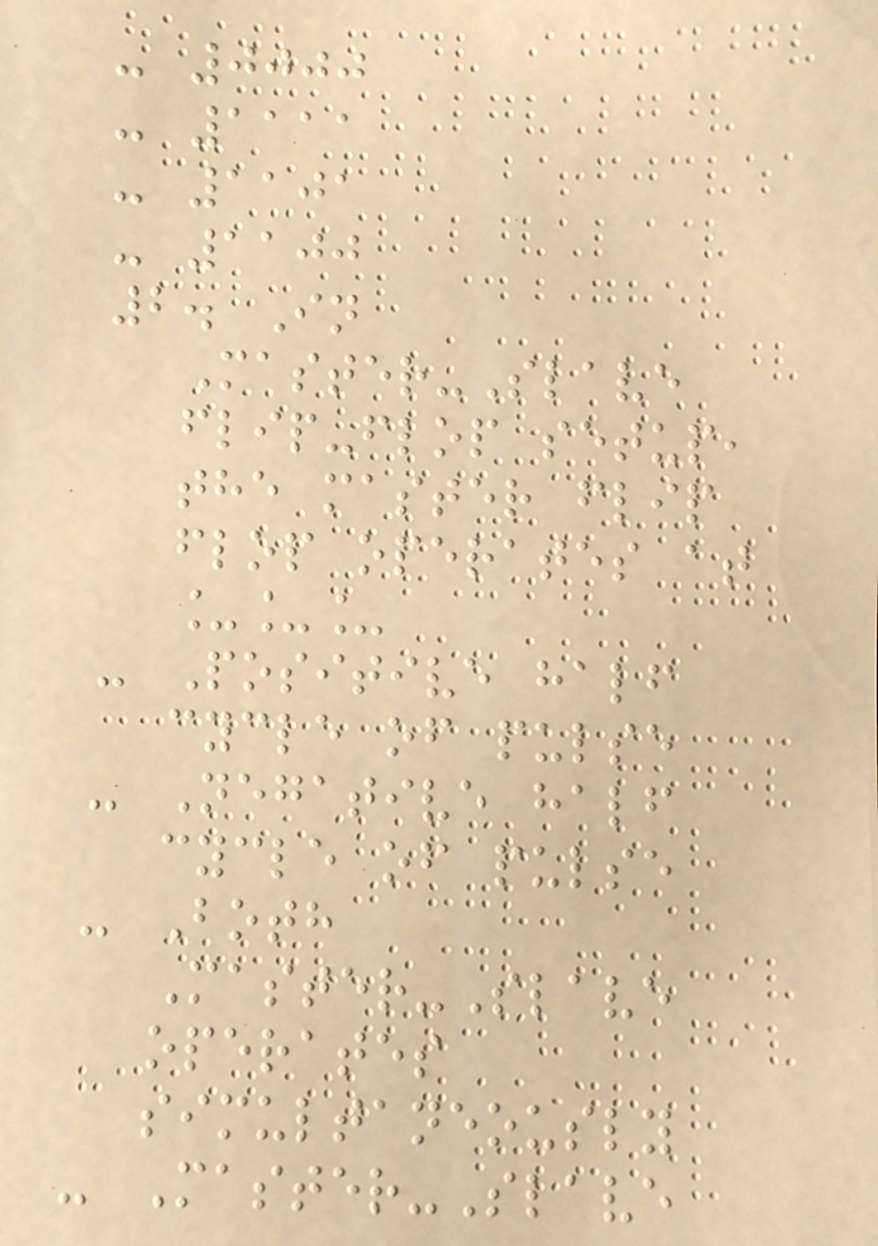- 0000
- 1111
- 1101
- 1100
2. In
Master-Slave
flip-flop setup,
the master flip
flop operates at
___
- Positive half
cycle of pulse
- Negative half
cycle of pulse
- Both
Master-Slave
operates
simultaneously
- Master-Slave
